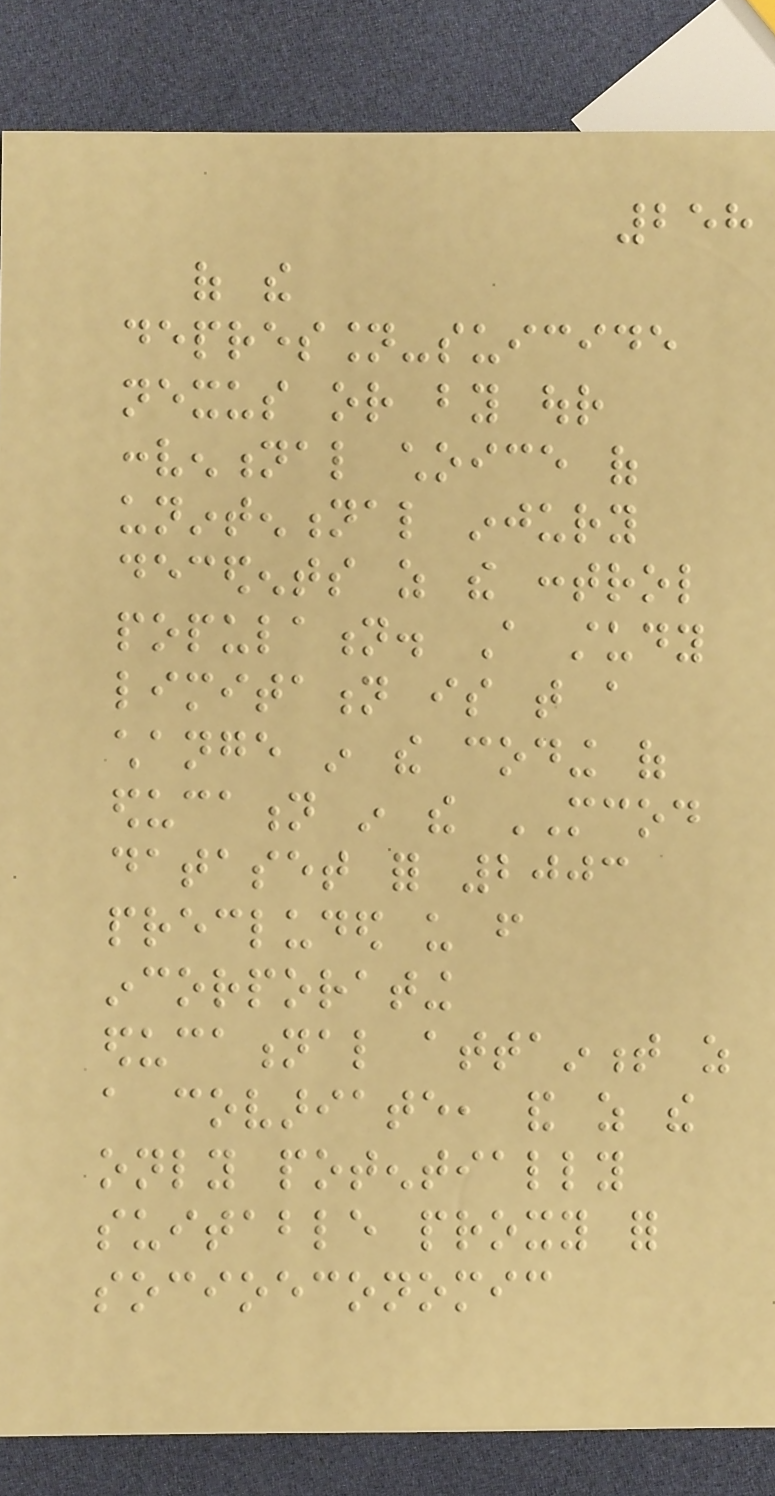258
of the
depression-suicide
nexus or by our
conventional choice of
unintentional injury
decedents as the control
population. A study
limitation is that a
change in the coding of
education in the MCOD
dataset for 2003
precluded us from
incorporating
educational attainment as
a covariate, and as the
only potentially
suitable proxy for
socioeconomic
